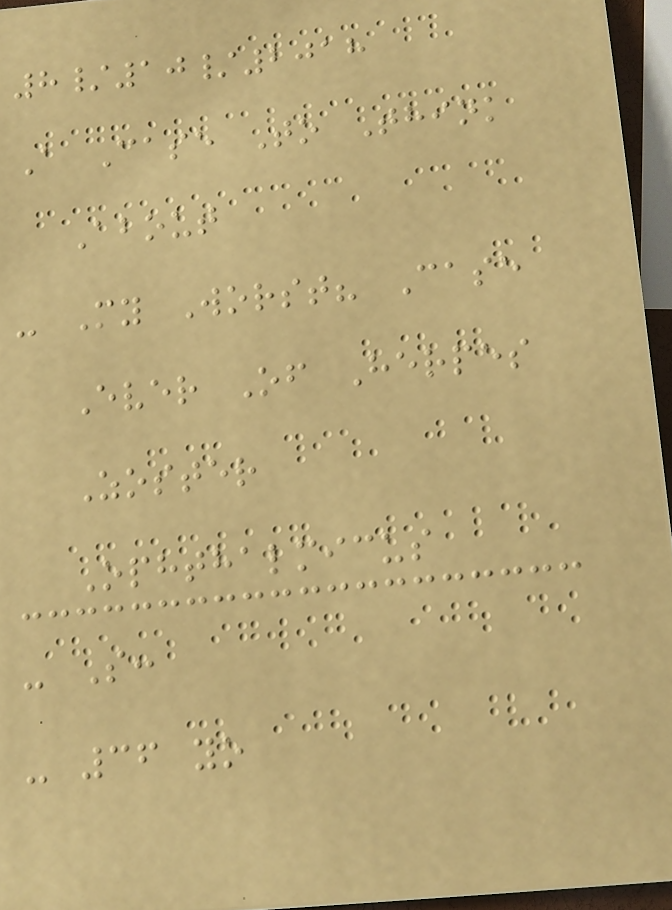8/10/2018
A Case To Think
About
- My Worst? Case
Ever Of Herpes
Zoster
Ophthalmicus
- S:
- 36 yo
